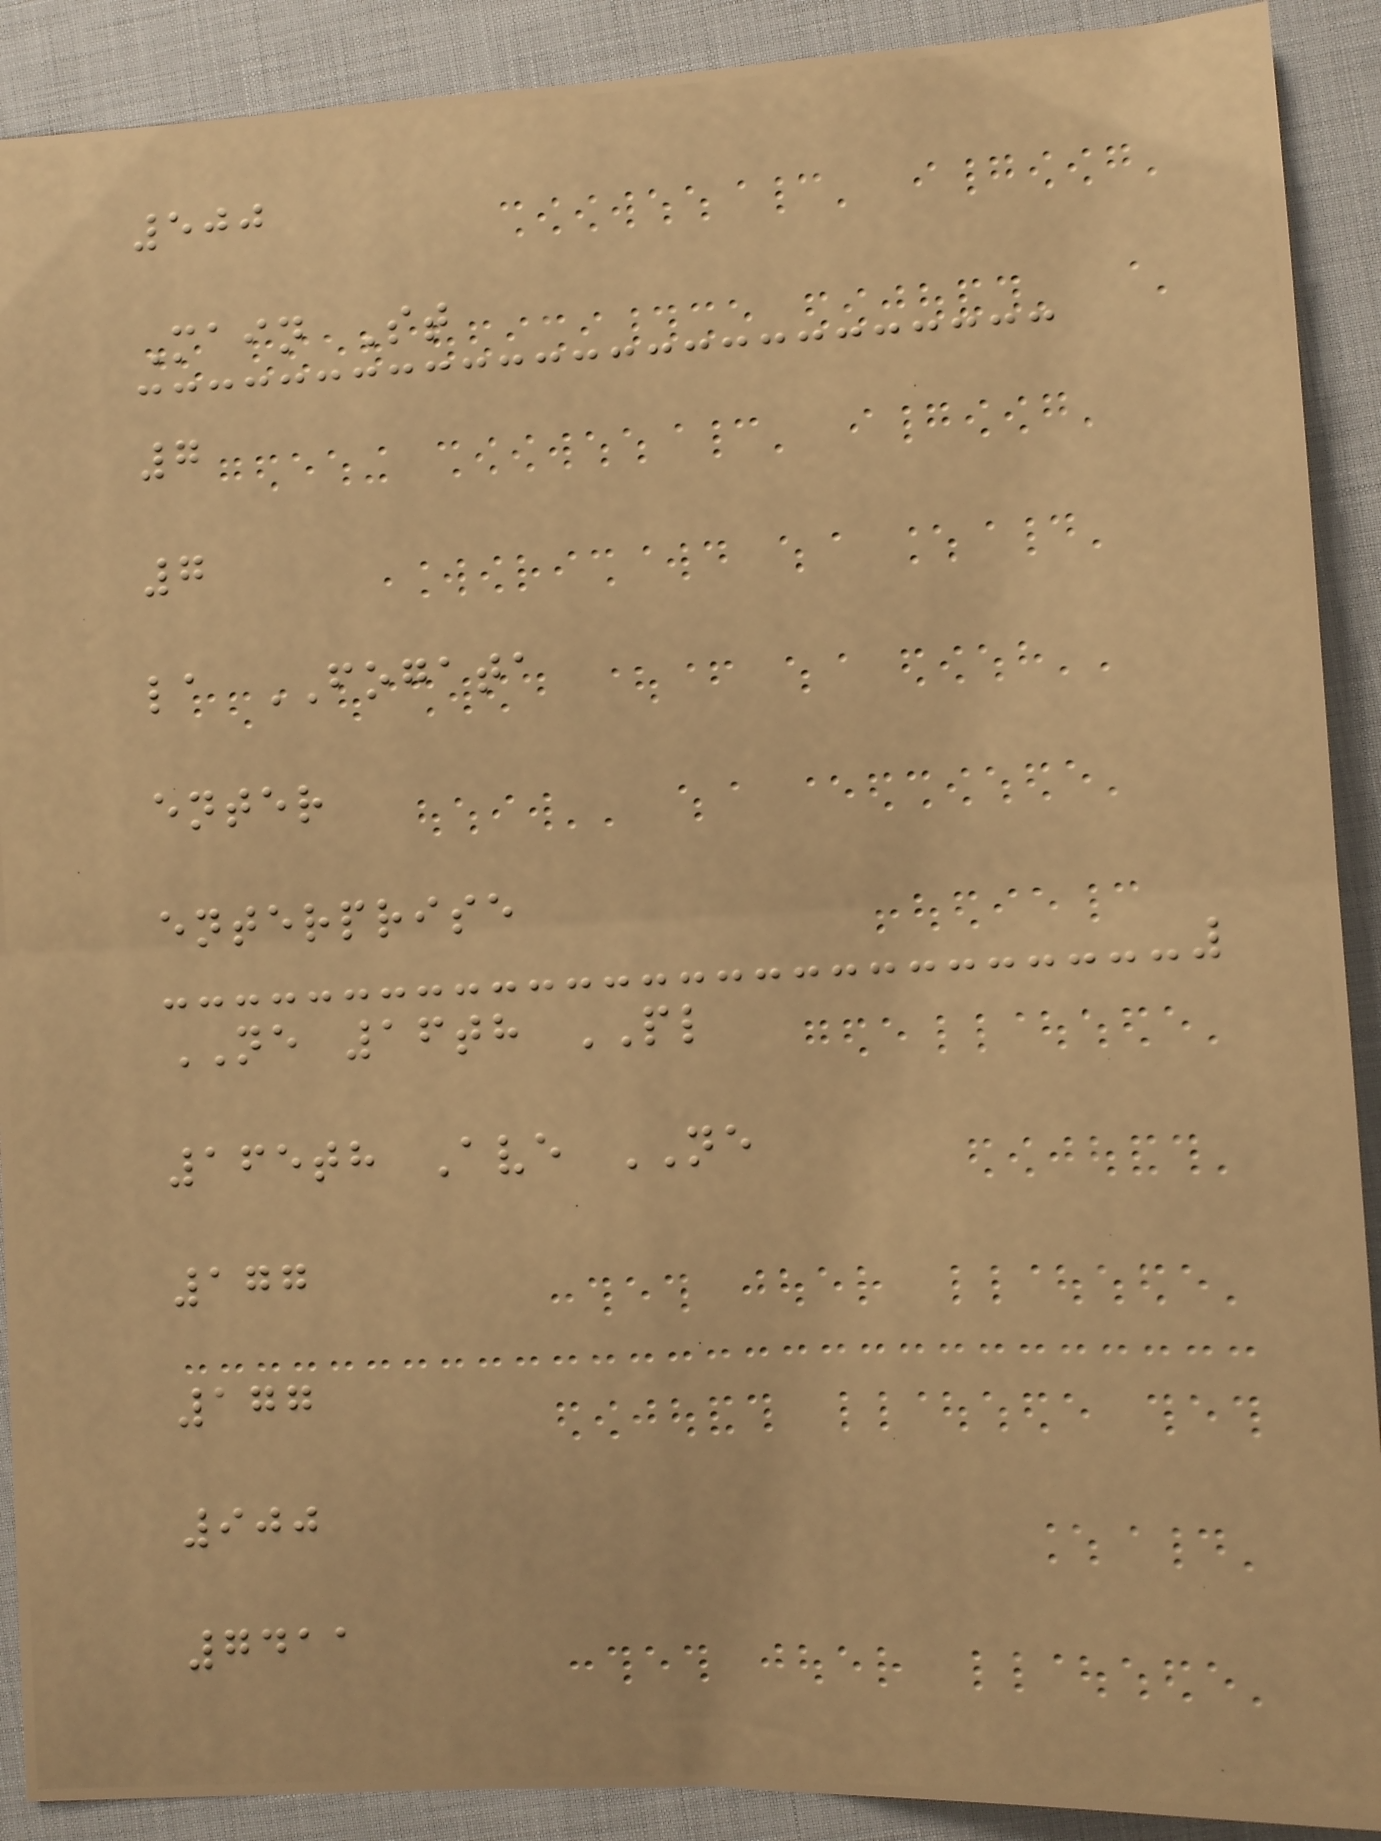500
Main St
7
7
la FOGATA
enter
enterprise
NE 16th PL
165th Ave NE
177
177
900
7411
